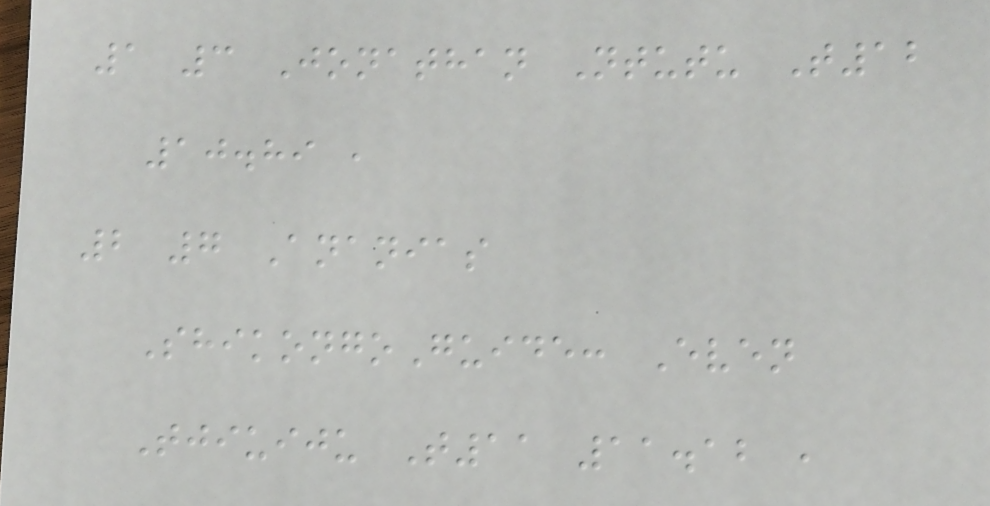1 3 Jonathan Ntutu T12
10.89 ,
2 7 Ananias
ShikongoGuide: Even
Tjiuiju T11 11.12 ,
